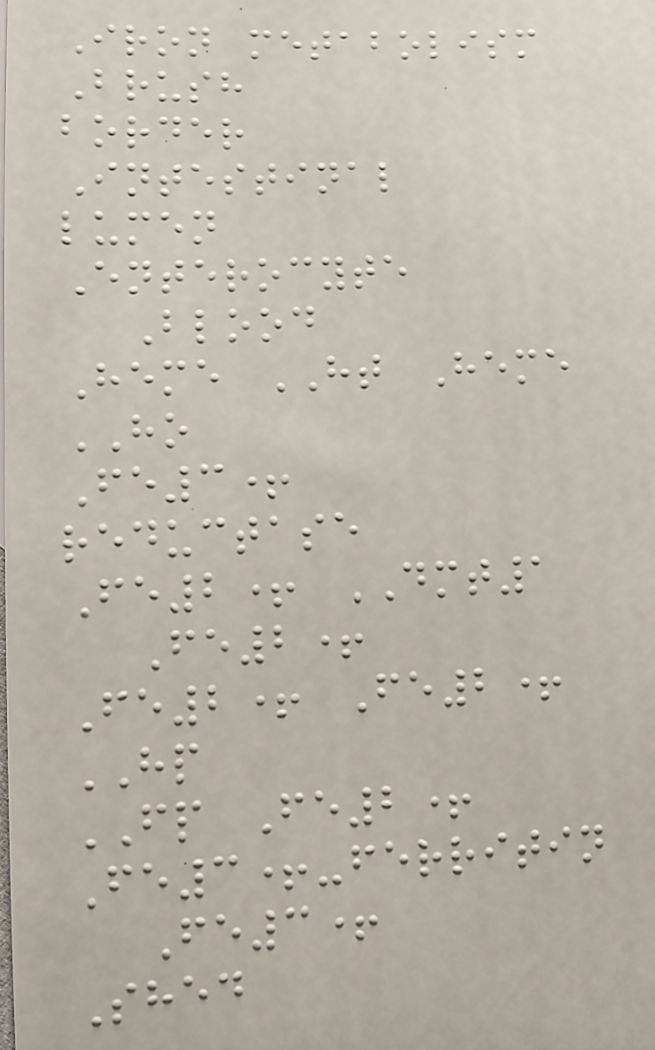Iron metabolism
Brush
border
Intestinal
lumen
Enterocyte
Blood
Heme HT Heme
HO
Fe3+
reductase
Fe2+ DMT1
Fe2+
Fe2+ Fe2+
HP
FP Fe2+
Fe3+-ferritin
Fe3+
Shed
